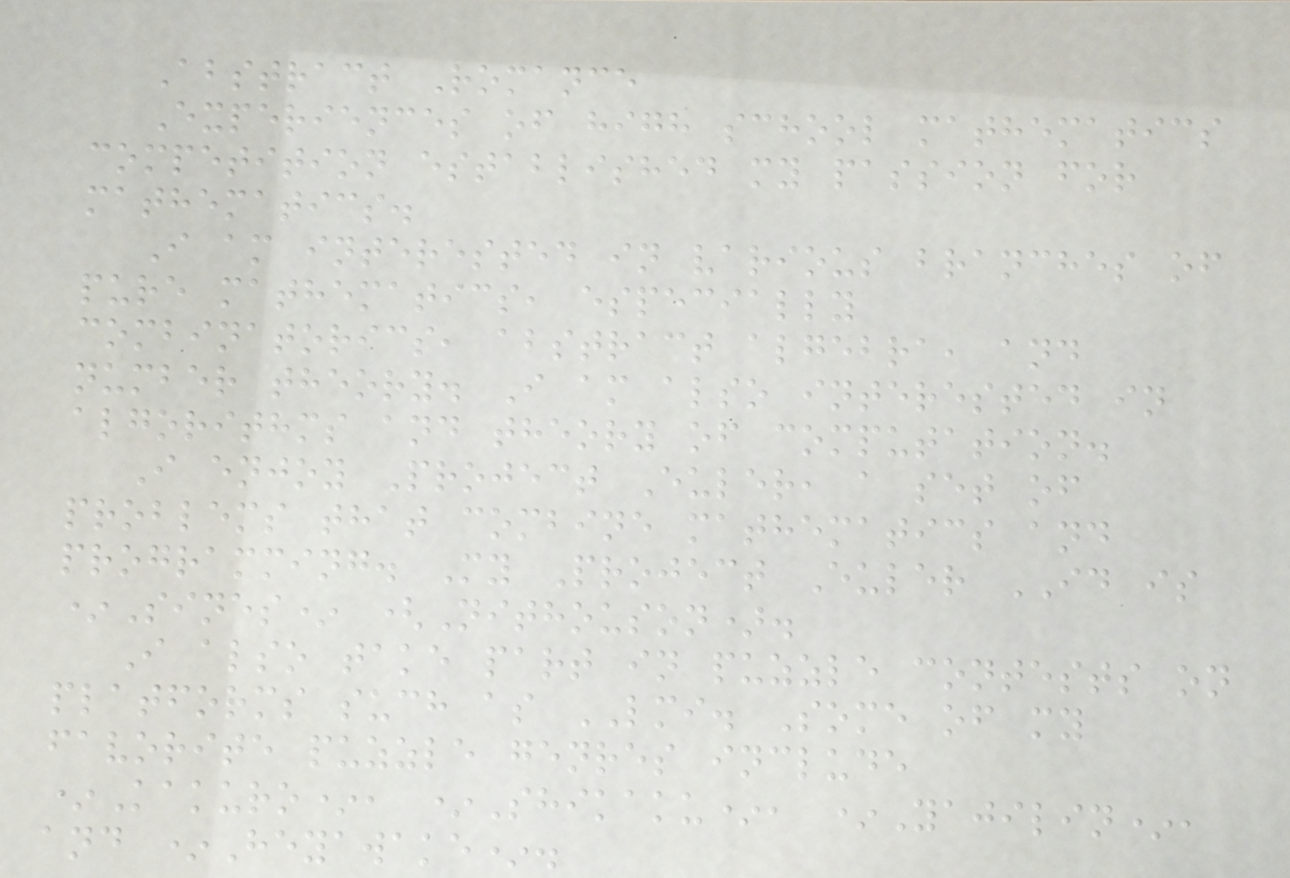Abstract Romance
Experiences of high school mathematics
competition established my passion for
mathematics.
I am interested in various branches of
pure mathematics, especially
combinatorics, abstract algebra, and
number theory. I am also interested in
algorithms and theory of computation.
I enjoy Project Euler, a set of
problems that combine mathematics and
programming. My Project Euler ID is
*Sines* (Nithouson).
I also take part in puzzle contests on
platforms such as LMI. Some of my
favorite puzzle genres include
*Kakuro*, *Shikaku*, *Yajilin*,
and *Heyawake*.
